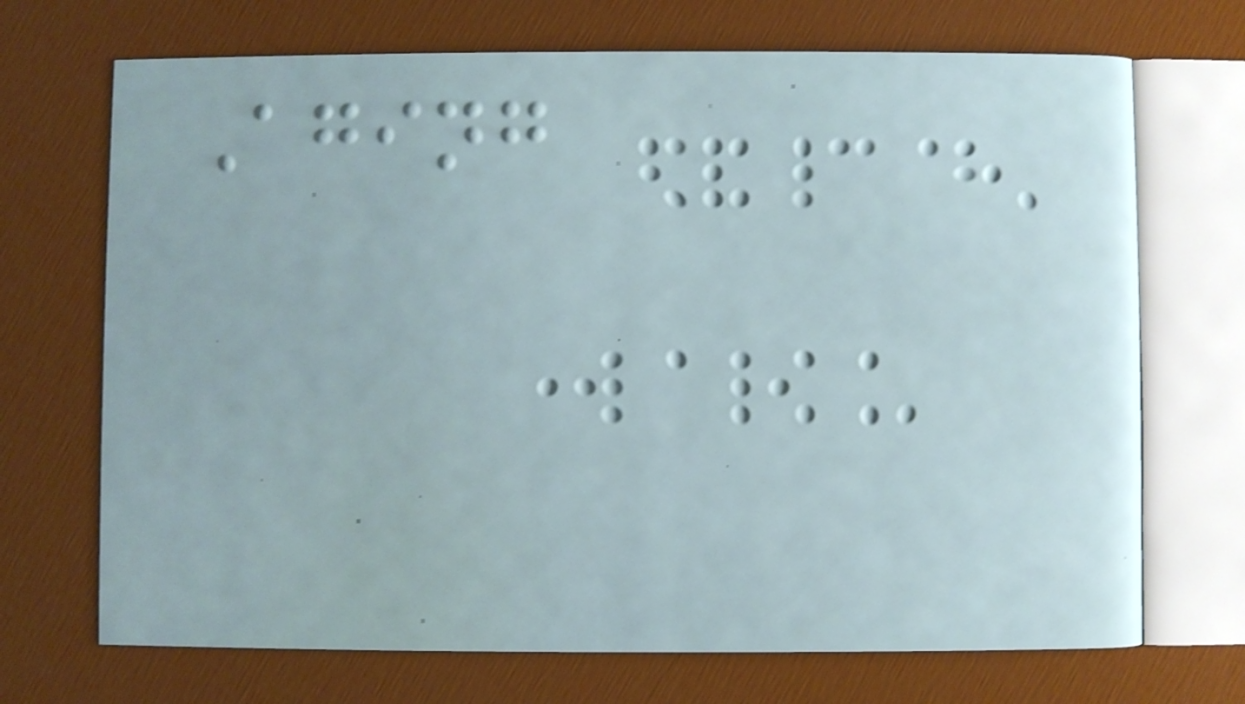Aging
